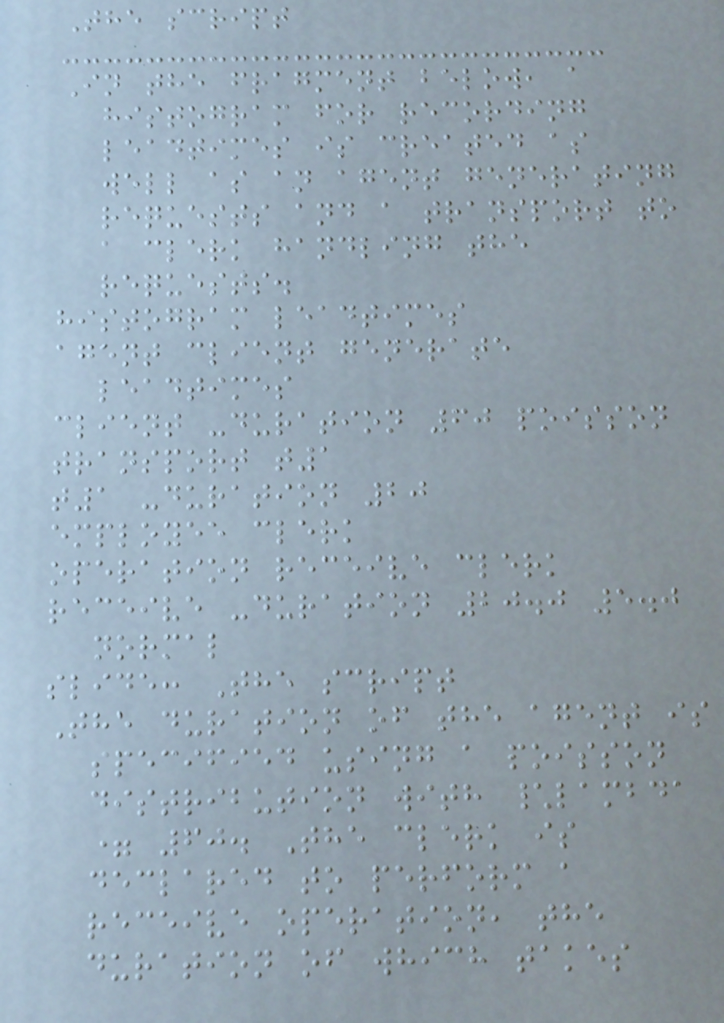The script
In the fragment below, a
histogram for recording
leadtimes is created as
well as an agent generating
requests and a transport to
a clerk handling the
requests.
histogram leadtimes
agent client generate
leadtimes
client -duration 60 poisson
transport t1
t1 -duration 20
employee clerk
operation receive clerk
receive -duration 20.0 5.0
normal
slide: The script
The duration of the agent is
specified using a poisson
distribution with \lambda
= 60. The clerk is
declared to perform a
receive operation, the
duration of which takes
